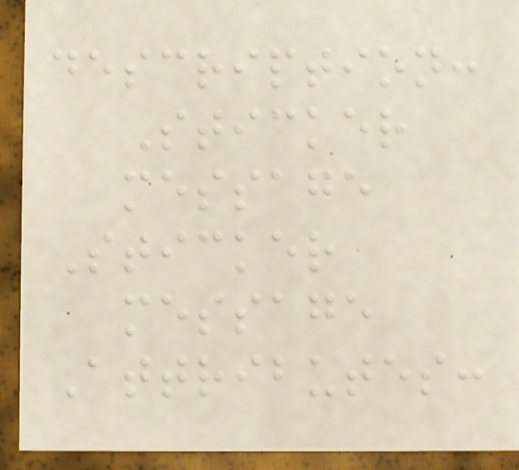description:
Sticker
message
Sticker
message
Attributes:
